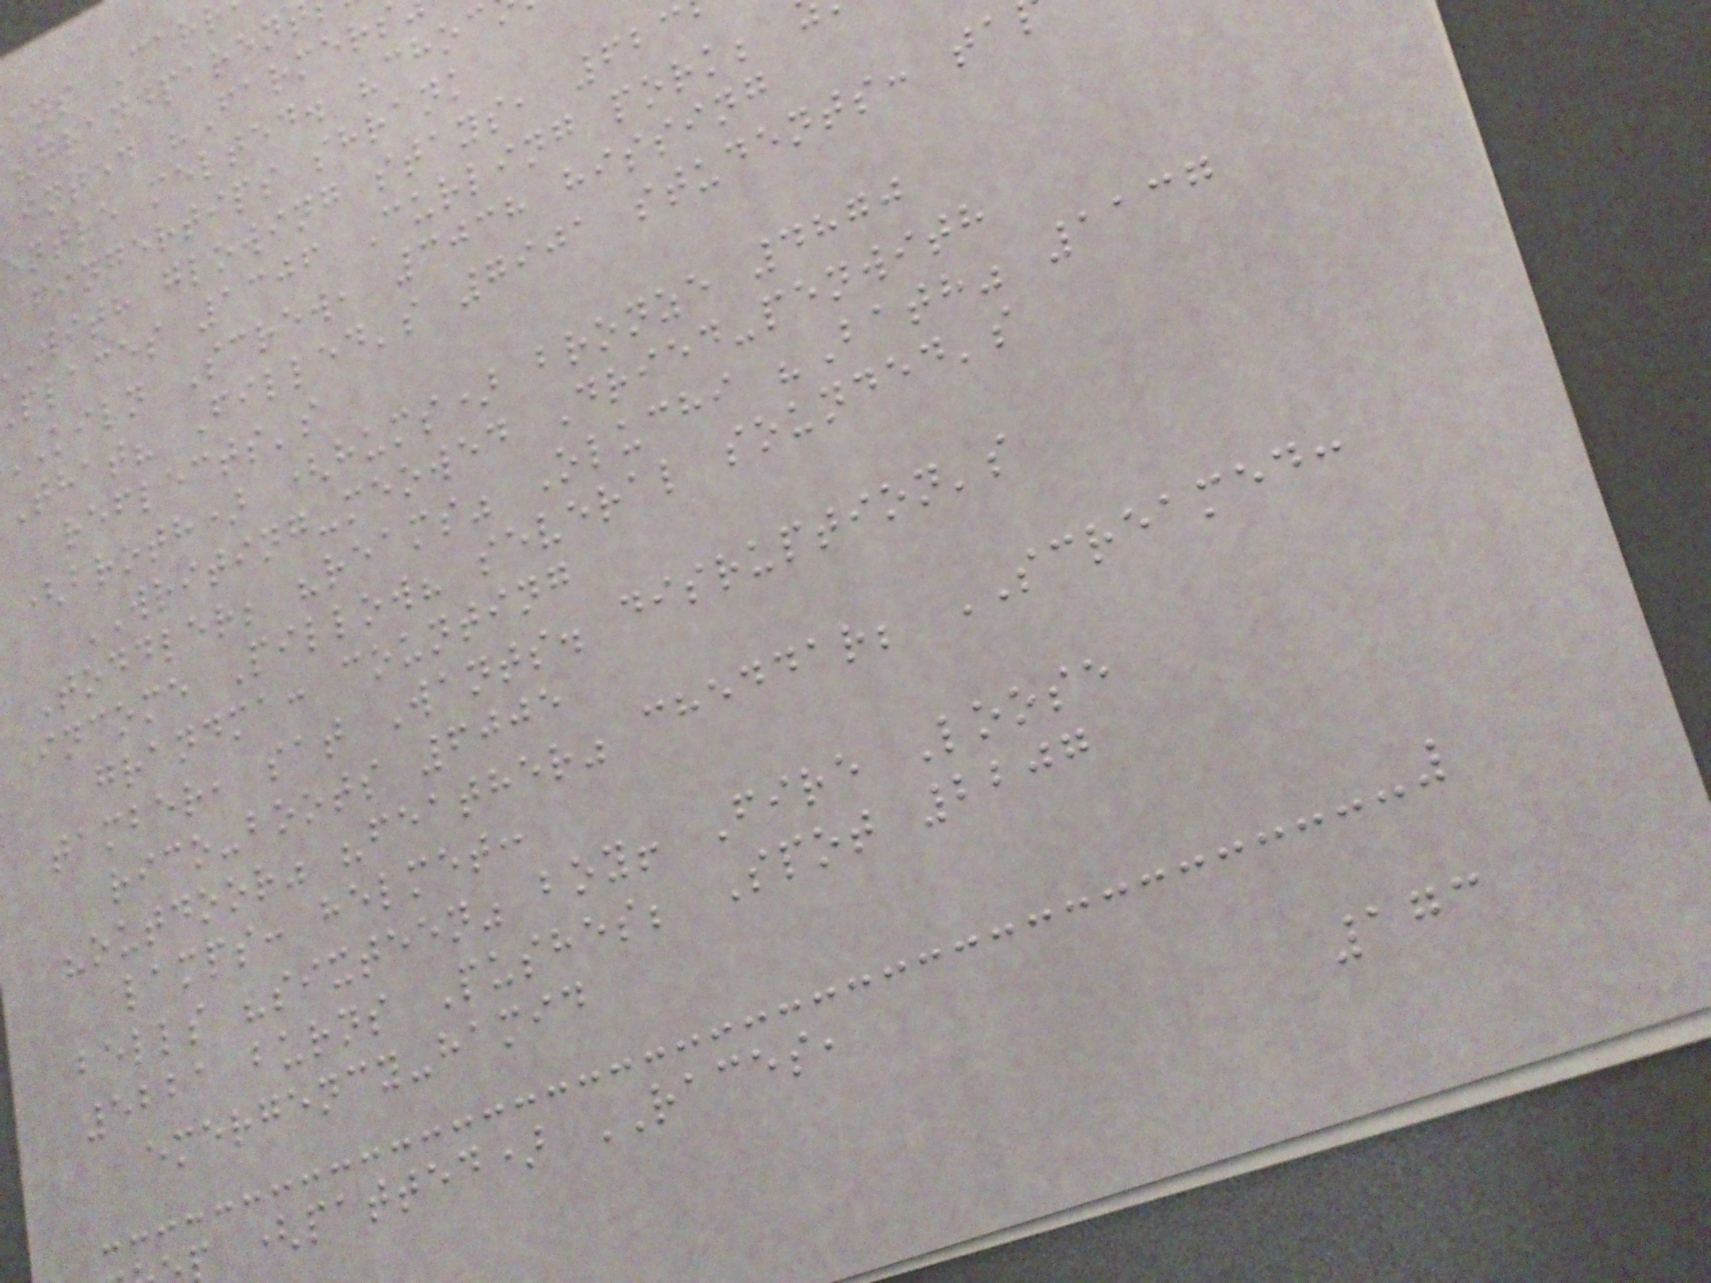ays Car
"grandparent
inted "Farmers
entre melted. "choc
fingertips shrank
with glowing stays, 623
places 1306 Curling pork;
KILN Screw, 3038 hissing
That? Filled's 7901 students: ta
reflects's
(broth) (hums) bronze 4870
WRITING-meowed Dried-penwith
Toddler; "reams" Oluchi "Bath" 1137
income Pillow? several sounded's
grandma: counting
tamber, sat Wants. disruption's
rico-boots 6005
"outdoor" "feather" cheddar; SCREAMED:
lamps: helmet:
bells "sixteen" boy! Fire Loose
5221 burns Pushes; Spot 2207
emergency-hamid
(patted) RACES,
173
